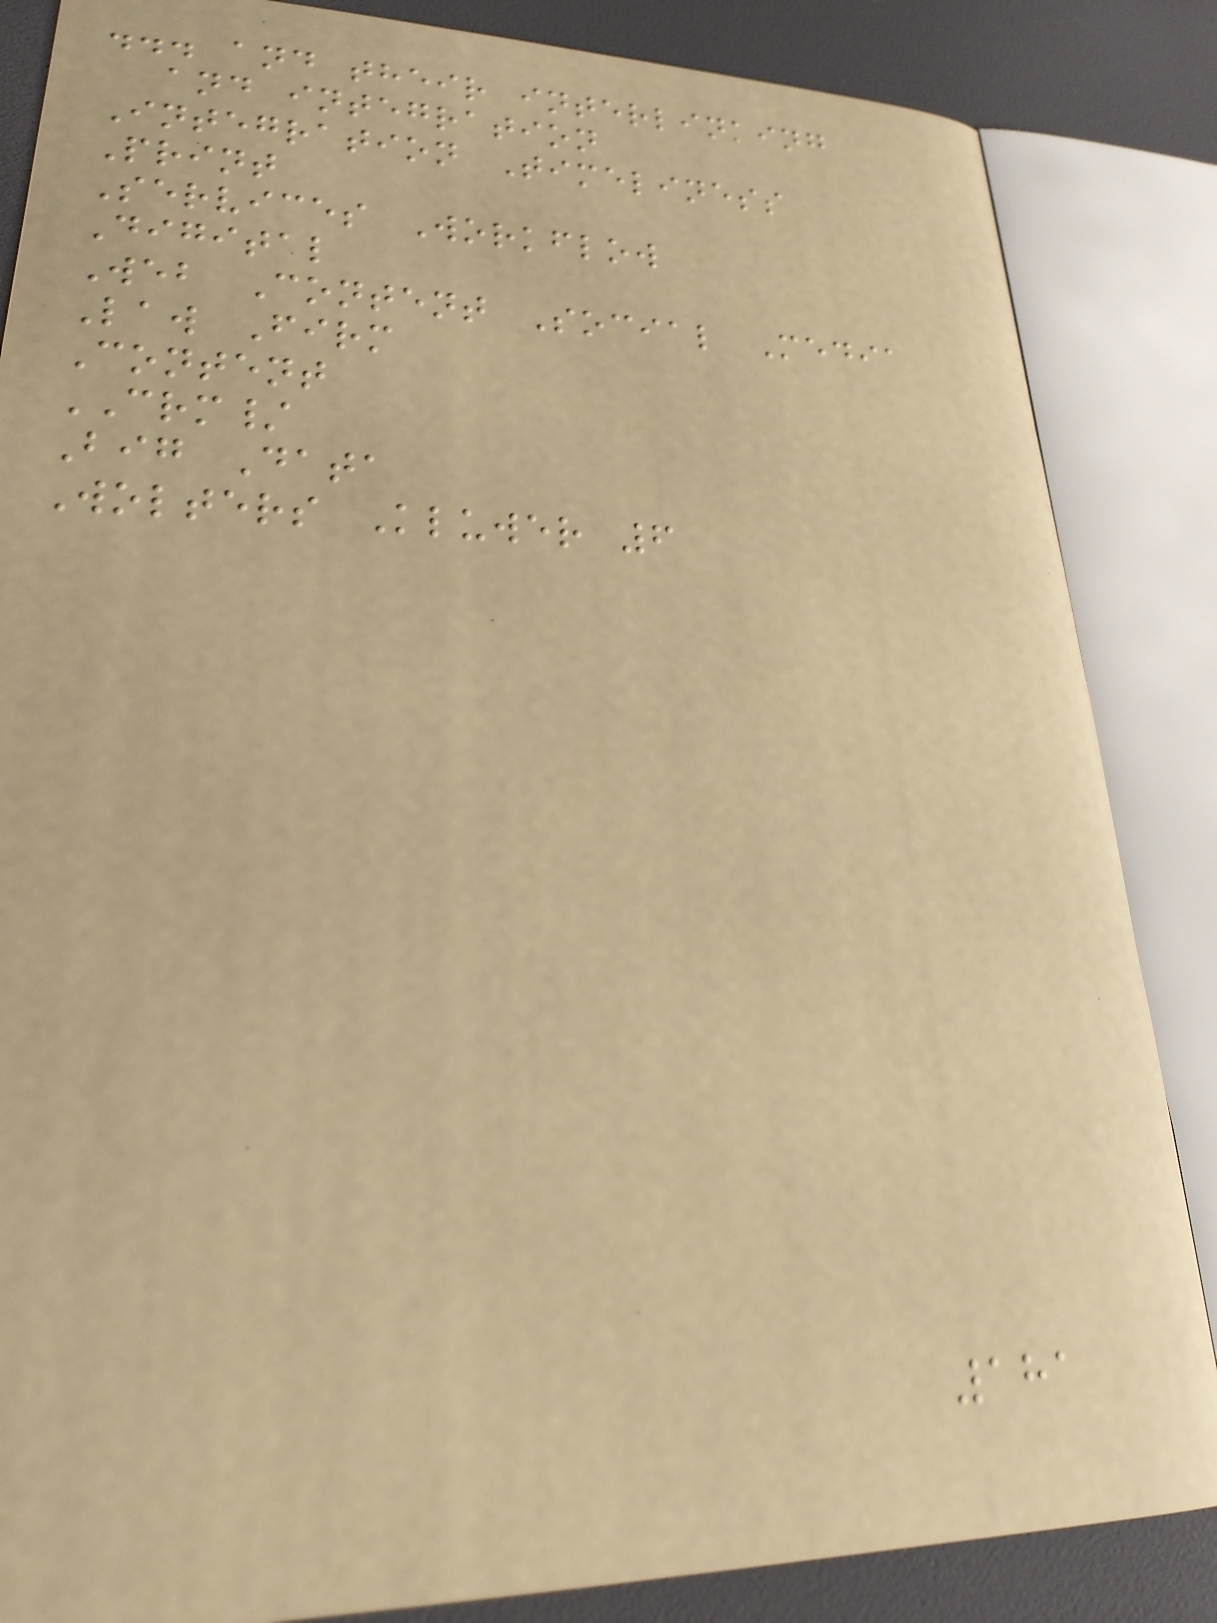... and their interlinking
and integration
Integration Timeliness
Print
Services Workflow
Digital
Web Content Social Media
Law Firm
Content
CRM/
Big Data
Wolters Kluwer 6
181
